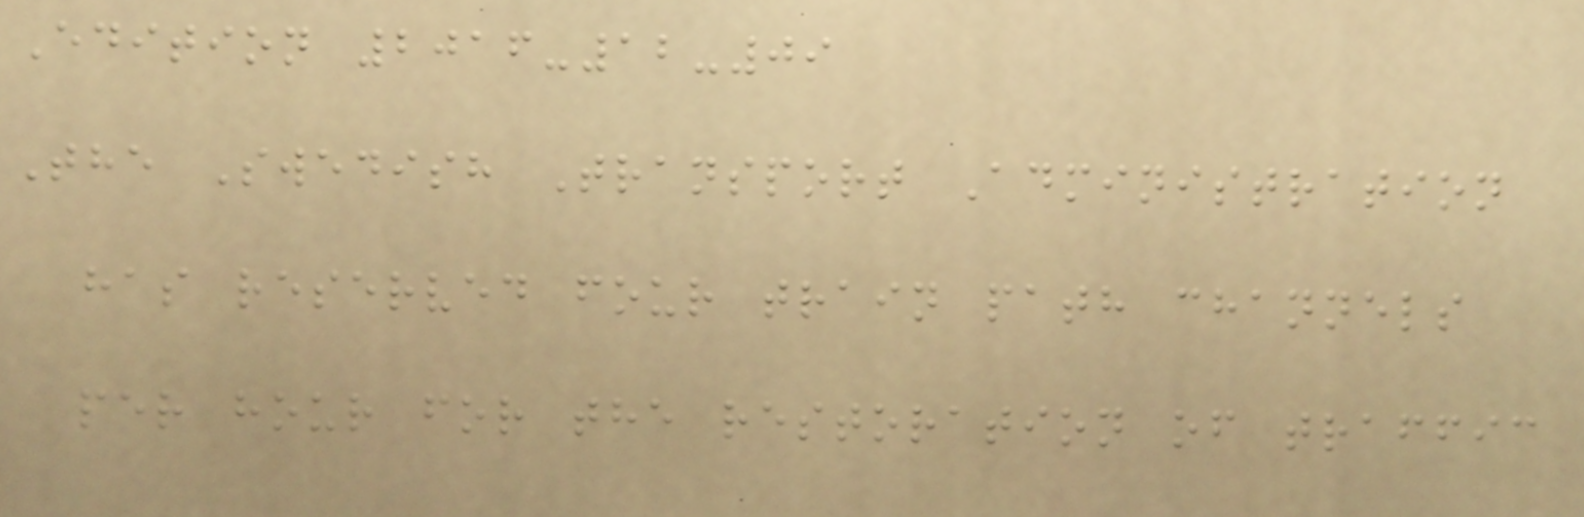Edition 2016-12-09
The Swedish Transport Administration
has reserved four train path channels
per hour for the restoration of traffic
